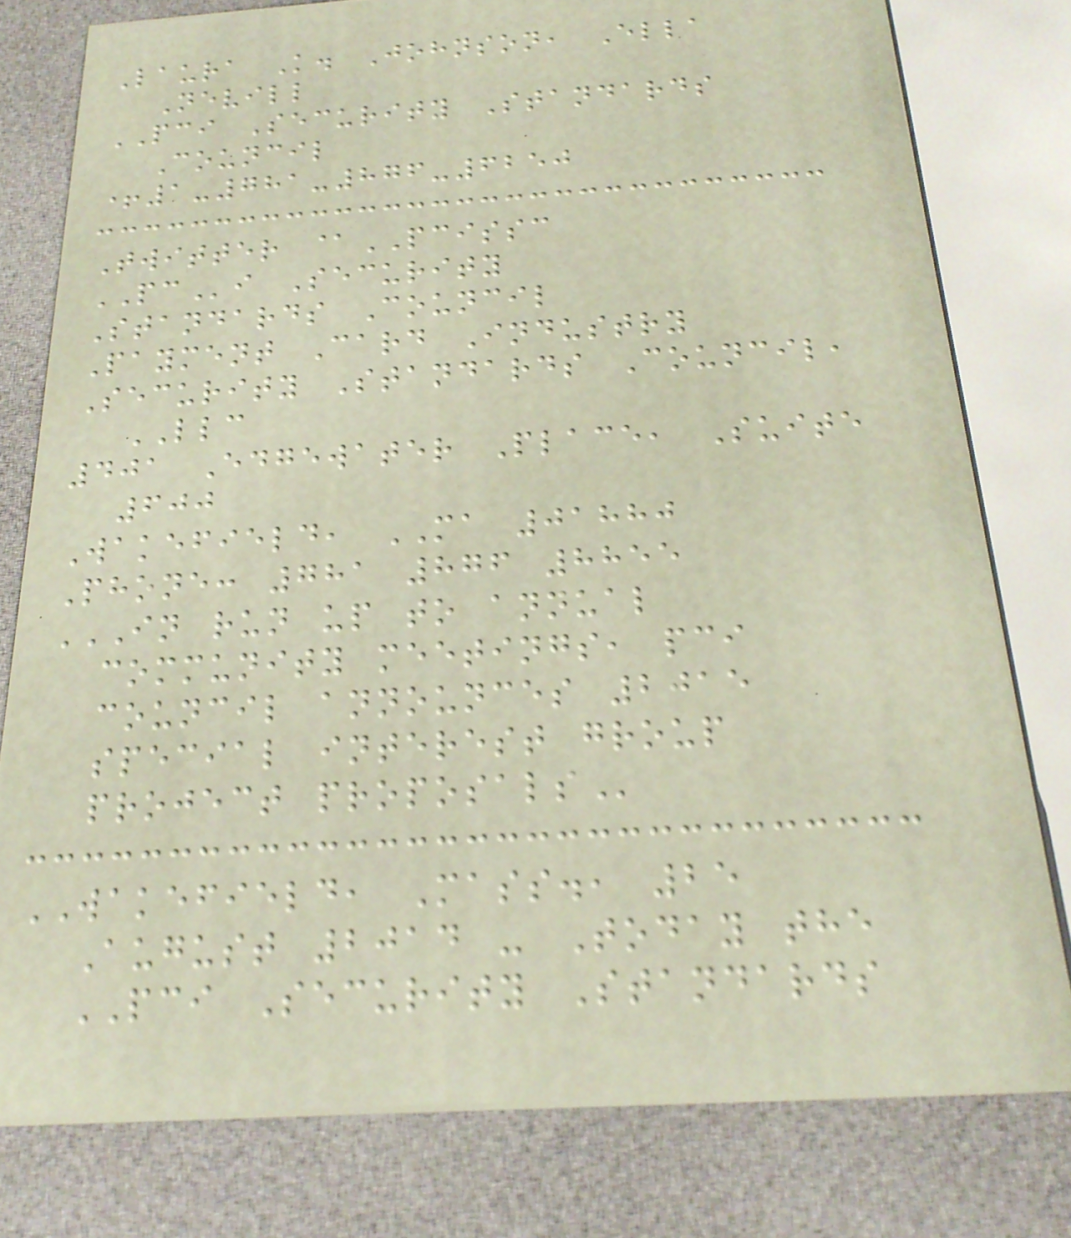Laura K. Johnson, Ella
Nevill
PCI Security Standards
Council
+1-781-876-6250
Twitter @PCISSC
PCi Security
Standards Council
Payment Card Industry
Security Standards Council,
LLC
401 Edgewater Place, Suite
600
Wakefield, MA 01880
Phone: 781 876 8855
IN RUN UP TO ANNUAL
COMMUNITY MEETINGS, PCI
COUNCIL ANNOUNCES 2015
SPECIAL INTEREST GROUP
PROJECT PROPOSALS
WAKEFIELD, Mass., 25
August 2014 - Today the
PCI Security Standards
